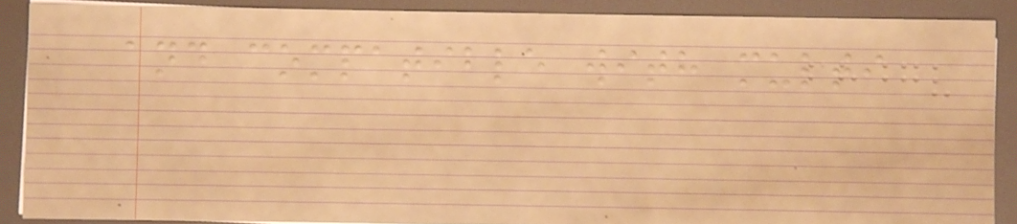and compatible with multi
